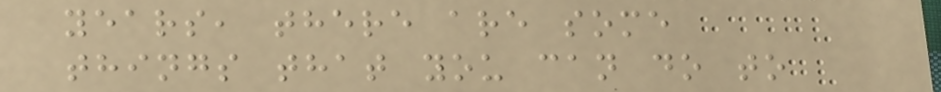years, there are some
things that you can do to
